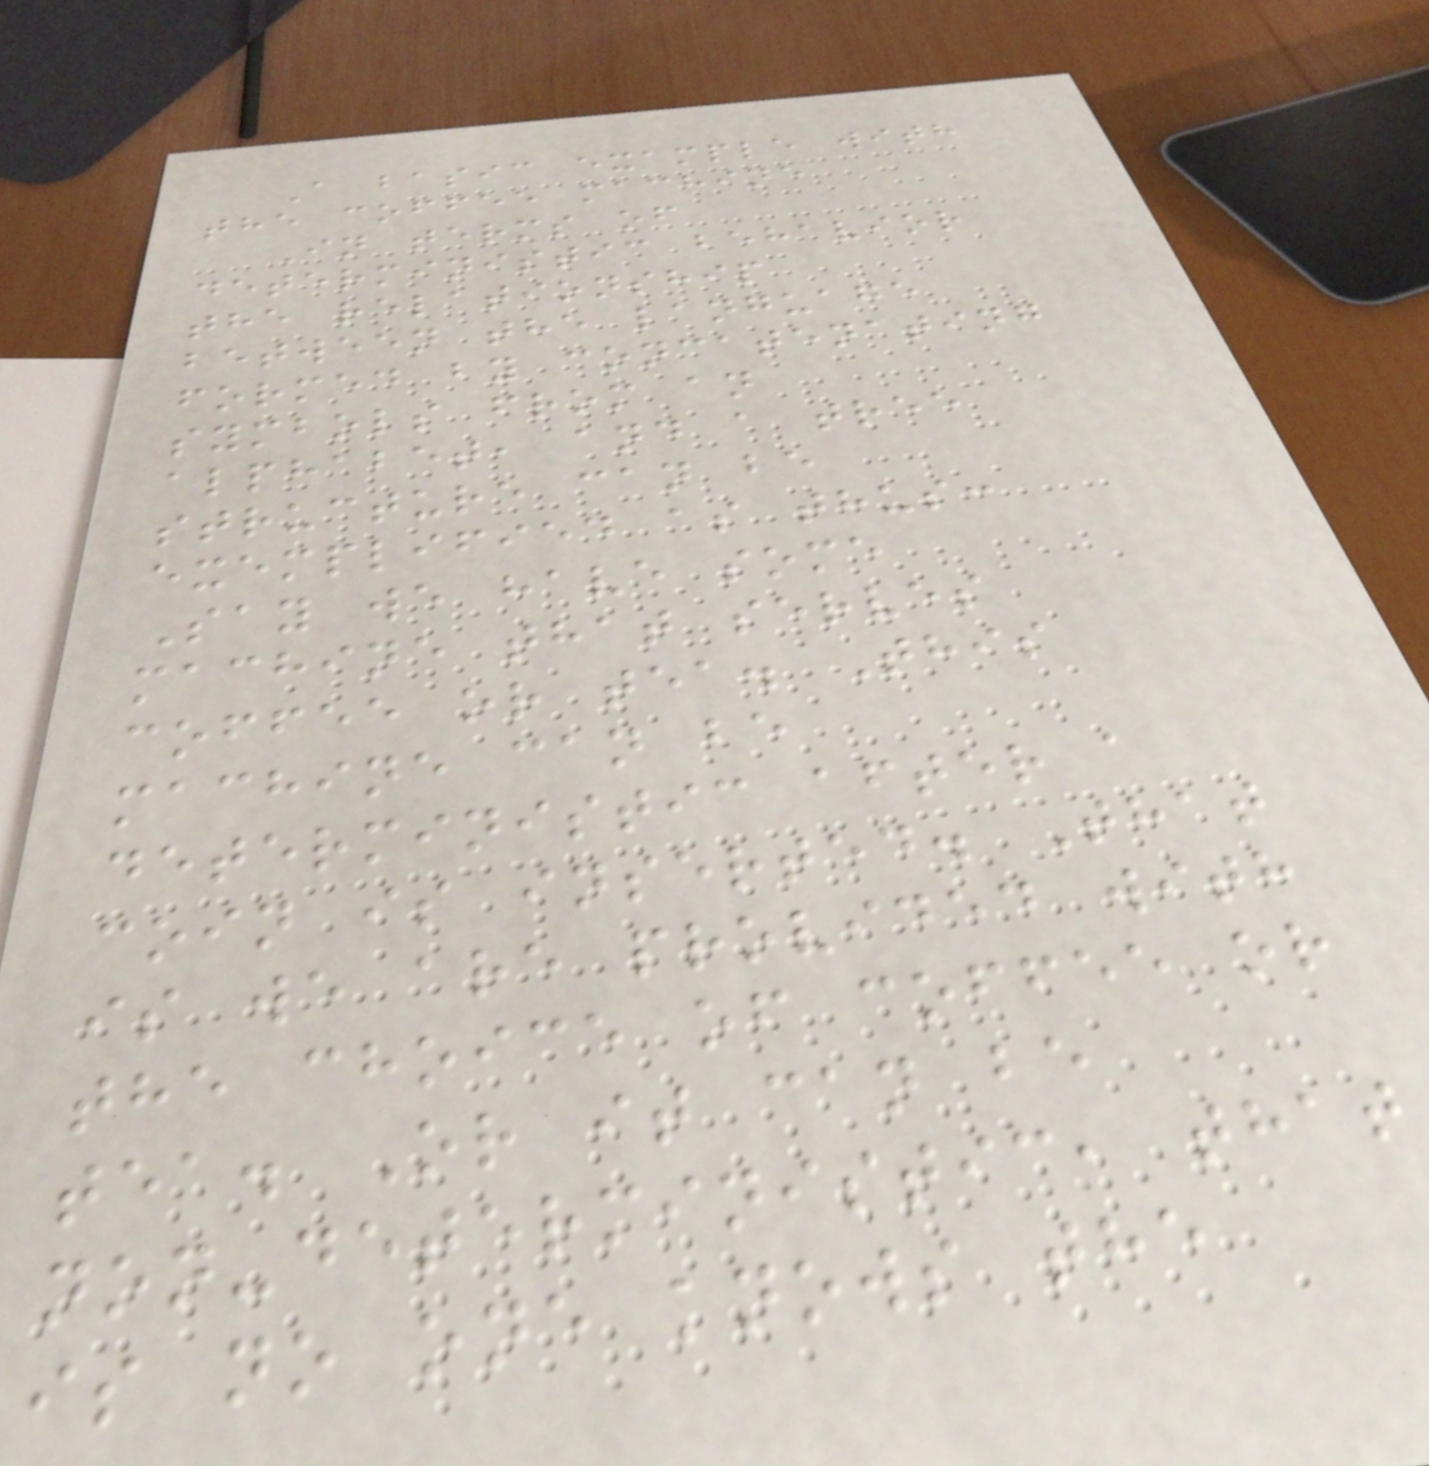A basic example with
the coffee machine
In terms of
deterministic behavior
the relationship
between the language
formed by concatenating
symbols from an
alphabet, and a tree
structure can be
exemplified as thus:
Say we have some
machine that serves
coffee or tea. This
machine can be
deterministic after a
coin is inserted. That
is we are provided with
the choice of coffee or
tea. Or it can be
non-deterministic, that
is no one knows the
